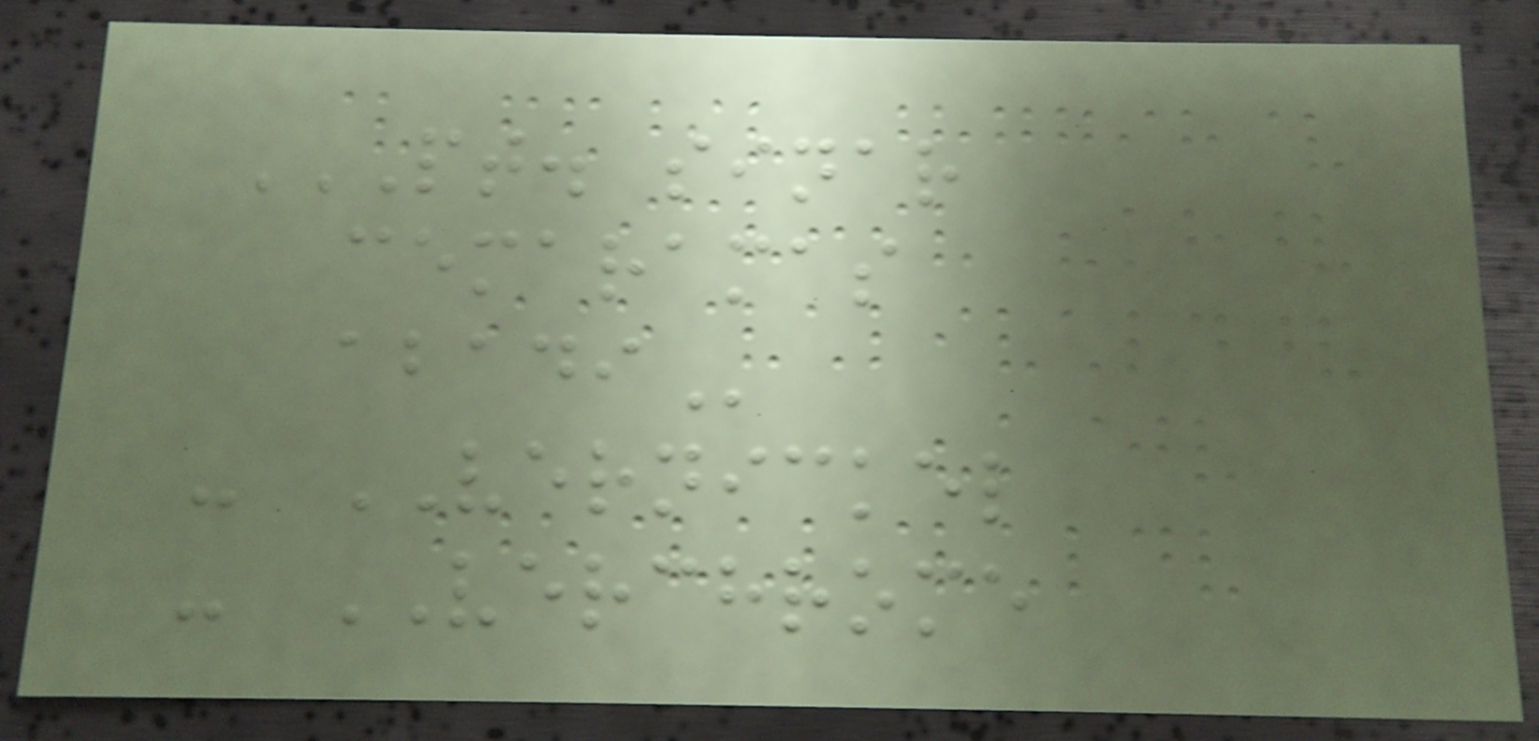PT. SINAR
CEMARAMAS
ABADI
- VERNICKEL
- VERCHROME
